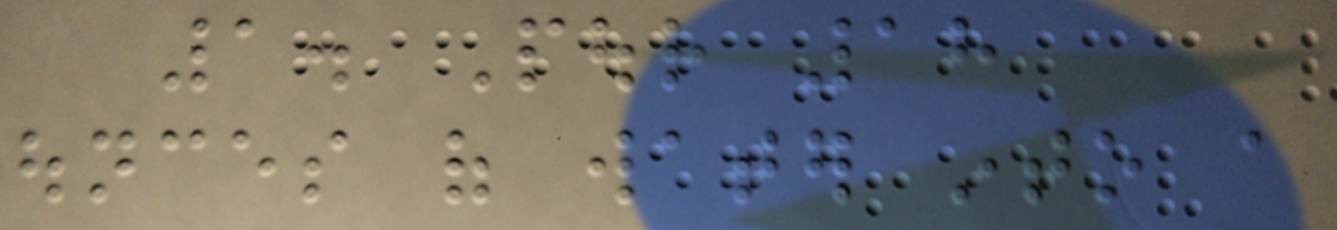1. Pour 18
ounces of water into a
